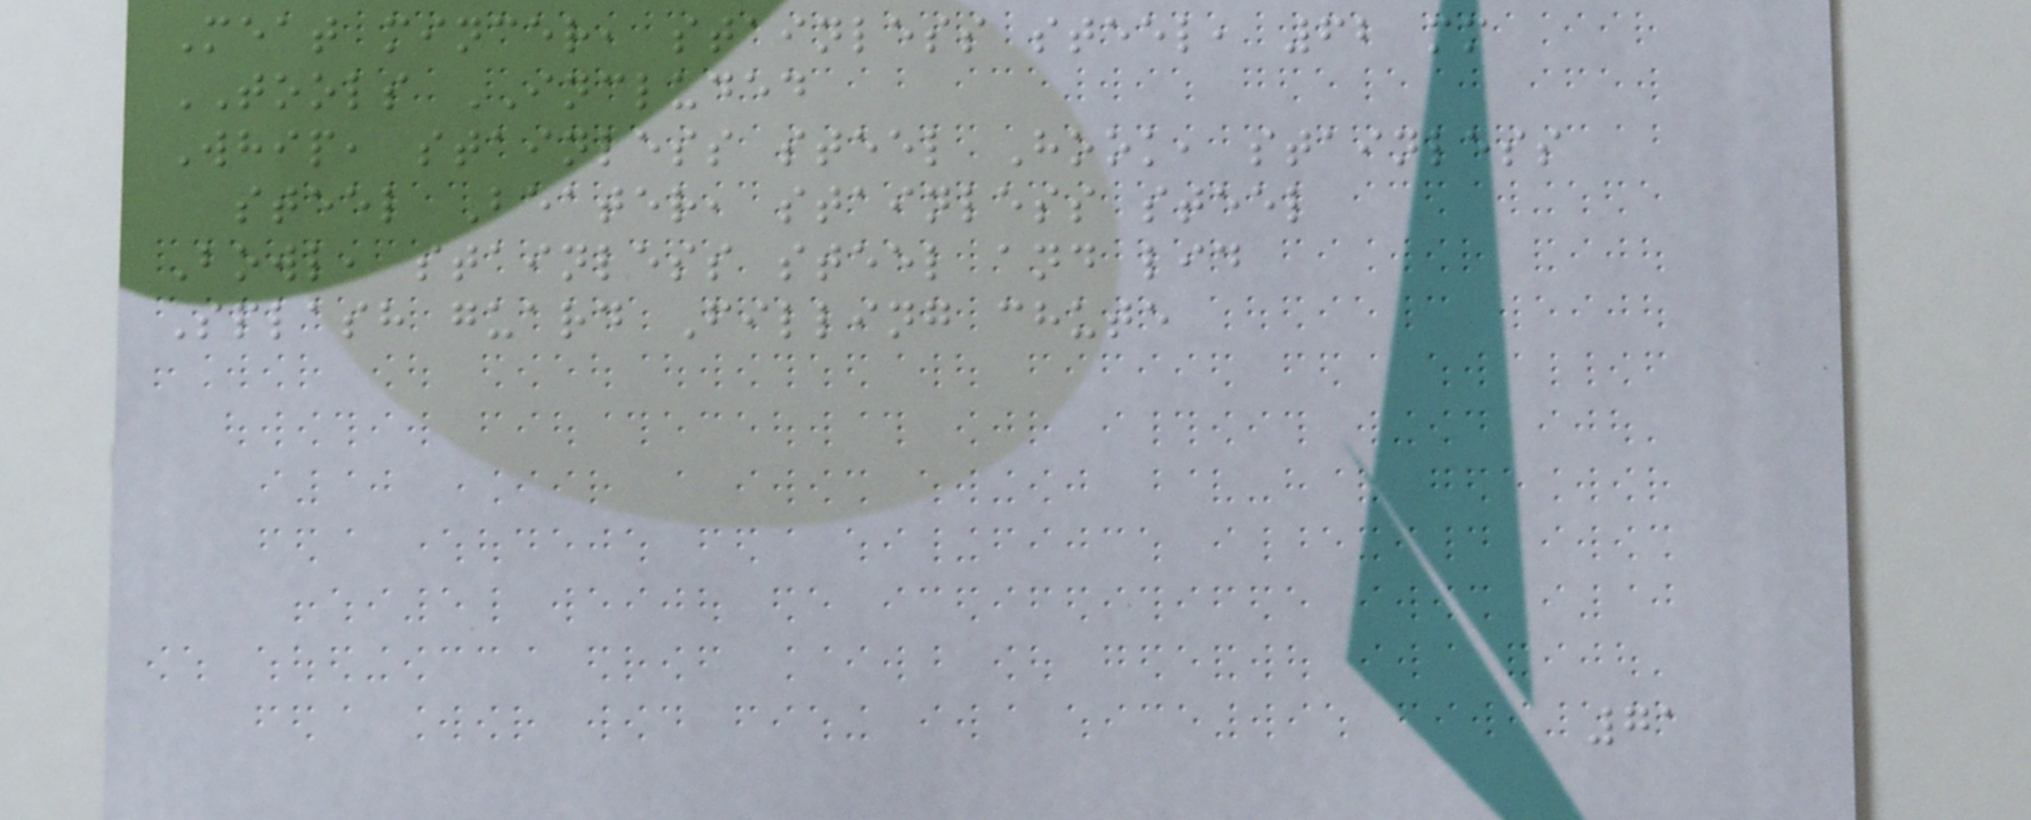Meat mincer, stainless steel, 62 mm
TOOLS INCLUDED
Whip, stainless steel Hook, stainless
steel Beater, stainless steel
Bowl, stainless steel and lid
Splash guard Filling chute
71
